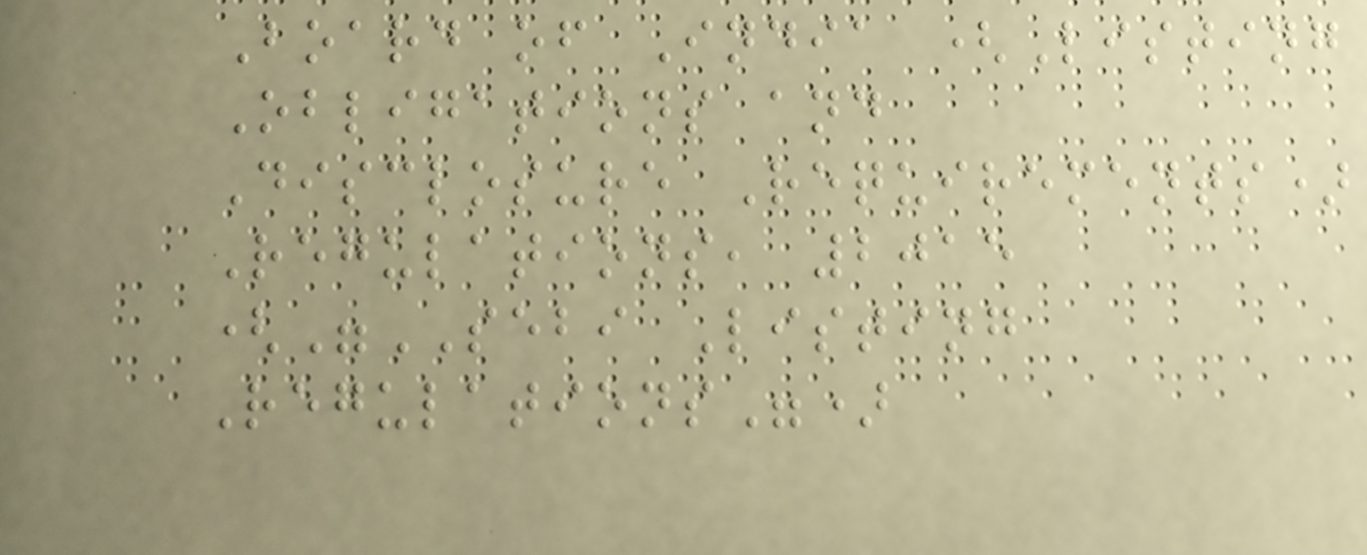Board of India (Listing
Obligations and
Disclosure Requirements)
Regulations, 2015
("SEBI Listing
Regulations")
